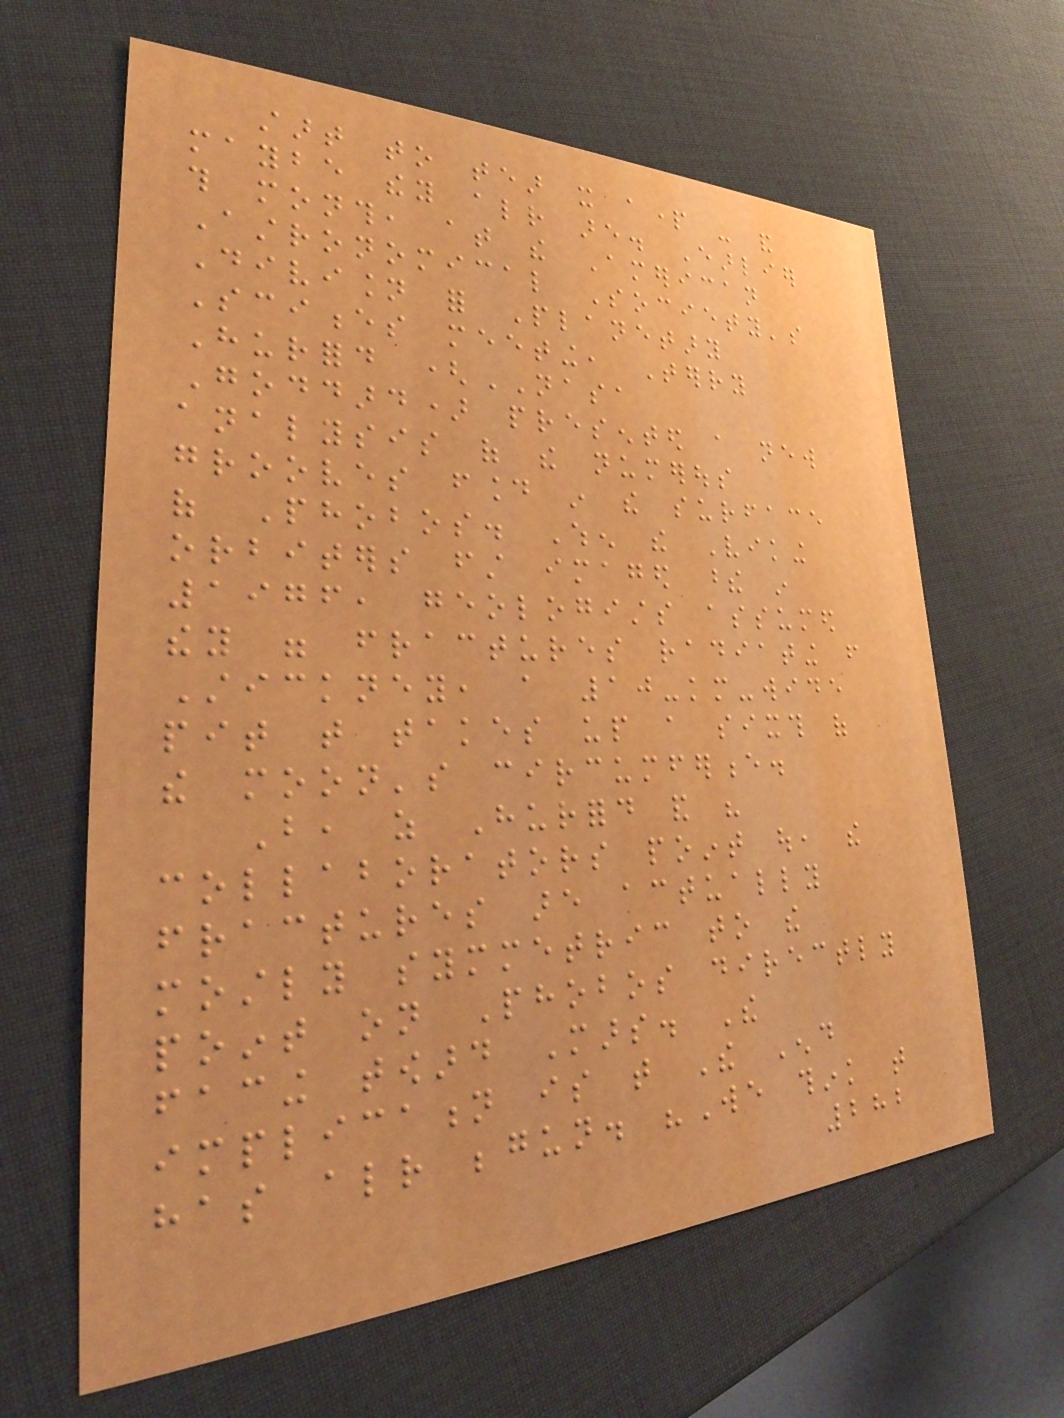start to tear it apart - and
maybe they already are. Earlier
this month, at the American
Astronomical Society's
Division for Planetary
Sciences meeting, Terry
Hurford (NASA
Goddard) presented a new
analysis of the numerous
grooves found in the surface
of Phobos. When the Viking
orbiters first imaged these in
1976, geologists assumed
they were fractures radiating from
Stickney, a 10-km-wide
pit that takes up a sixth of
the moon's circumference.
But, as Hurford and his
collaborators point out, the
fractures are actually
mostly symmetric to the
point on Phobos directly
facing toward Mars. The
implication is that The End
has already begun. "We think that
282
